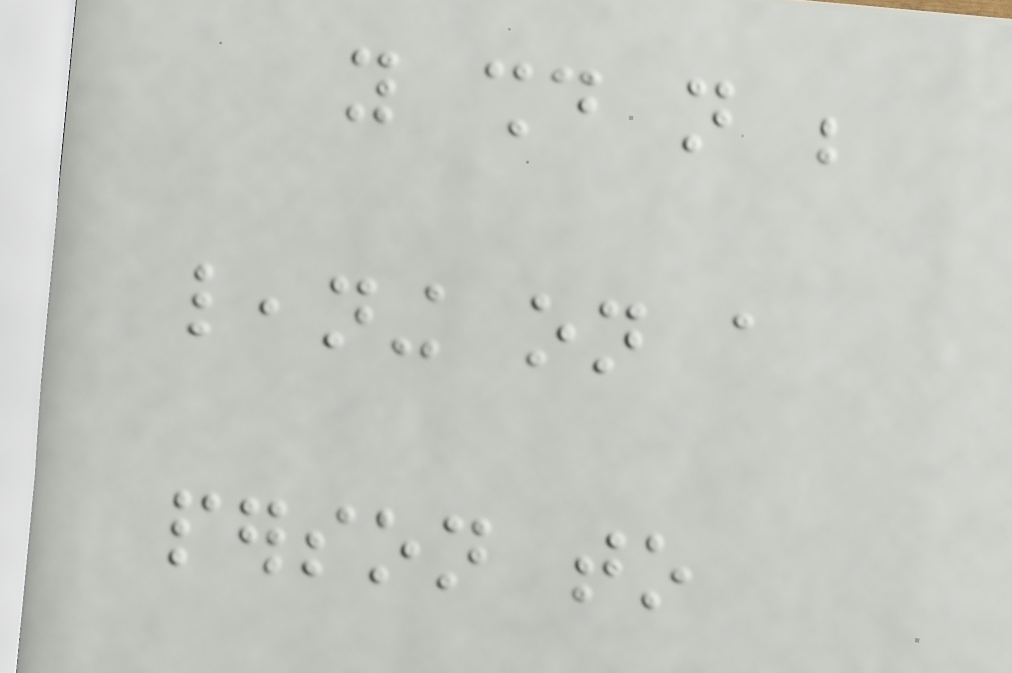you should not be
leaning on a
person to
